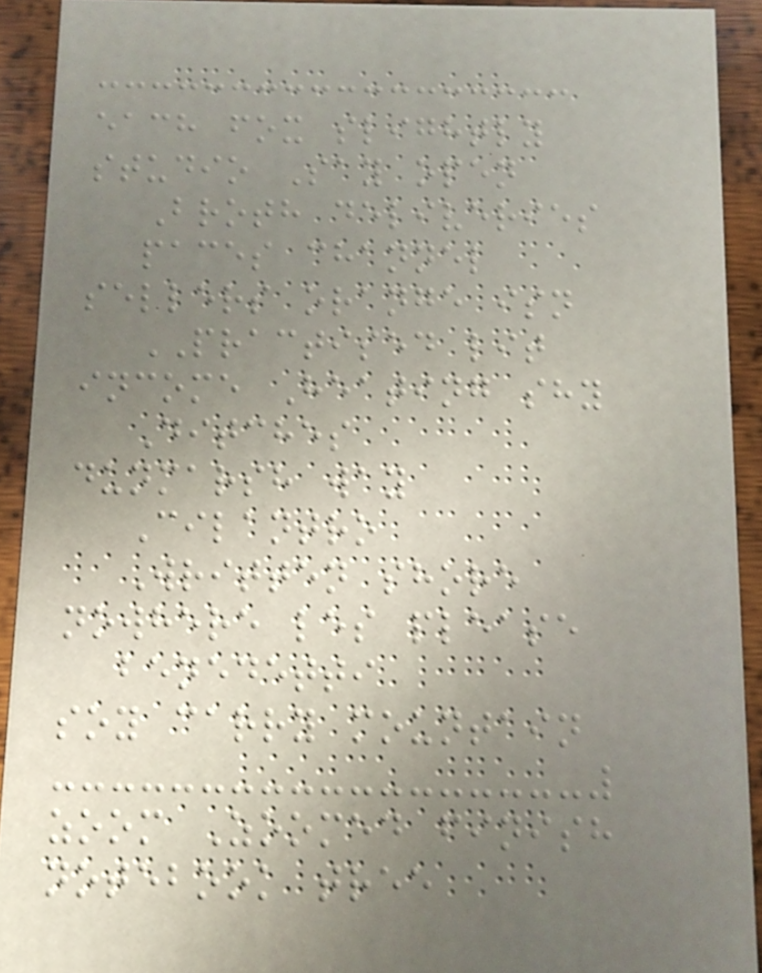each fox slightly
studio Say open
Broth deliveries
paces channel
sellers orange isn
PRACTISED lit
income Heating shy
Ditches
dunmarsh way
Cilantro
Written shore
nowhere les please
benedetti
soy carry mountain
zoom Zoomed finish
notebook tree
